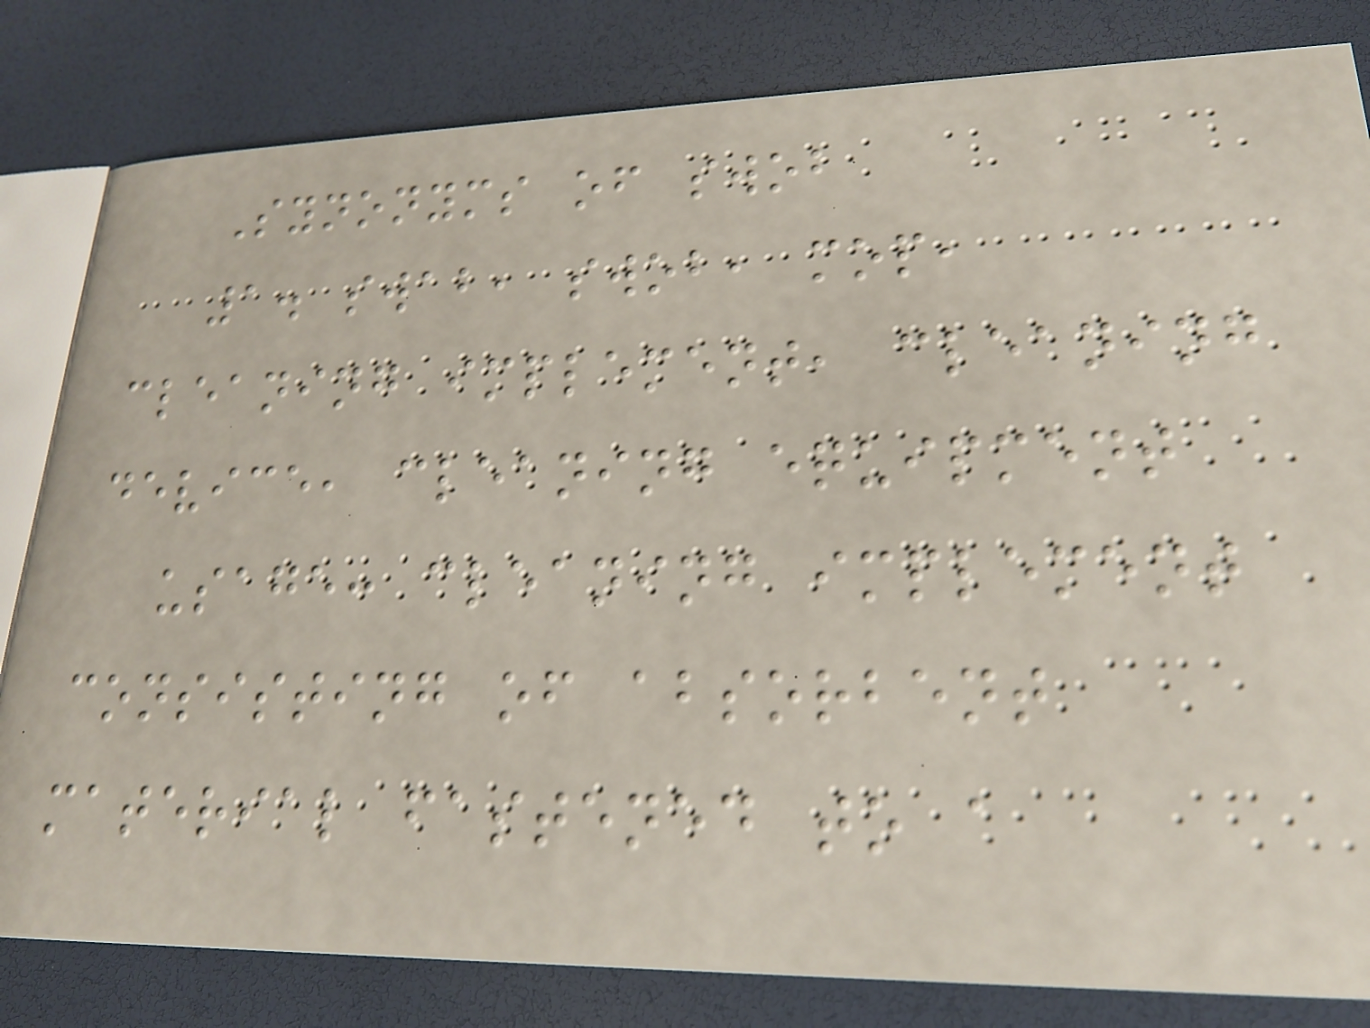Synonyms of swob
1. swab, swob, mop,
cleaning implement, cleaning
device, cleaning equipment
usage: cleaning implement
consisting of absorbent
material fastened to a
